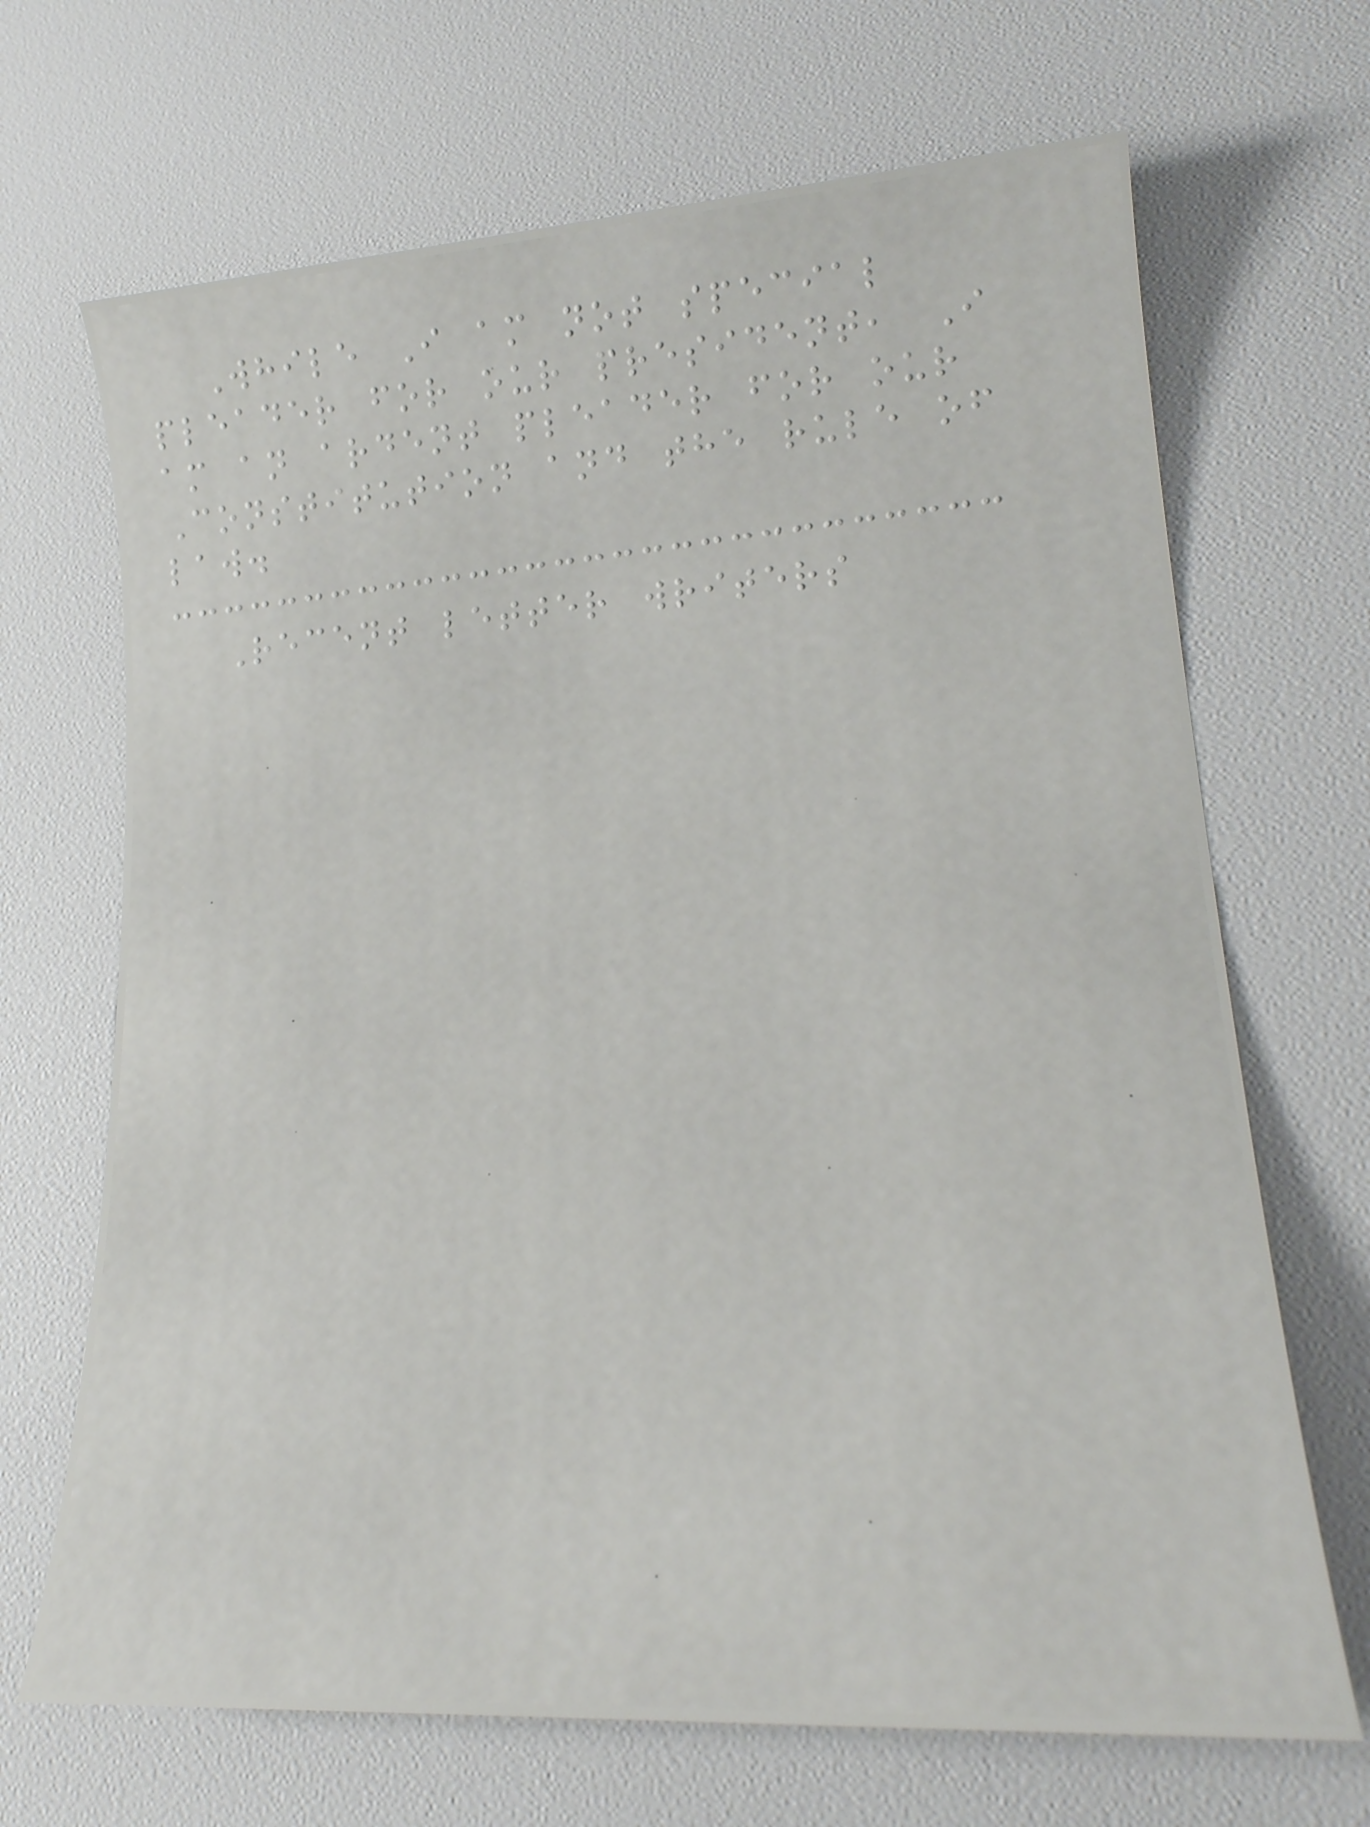While I am not special
pleader for our president, I
am an ardent pleader for our
Constitution and the rule of
law.
Recent letter writers
